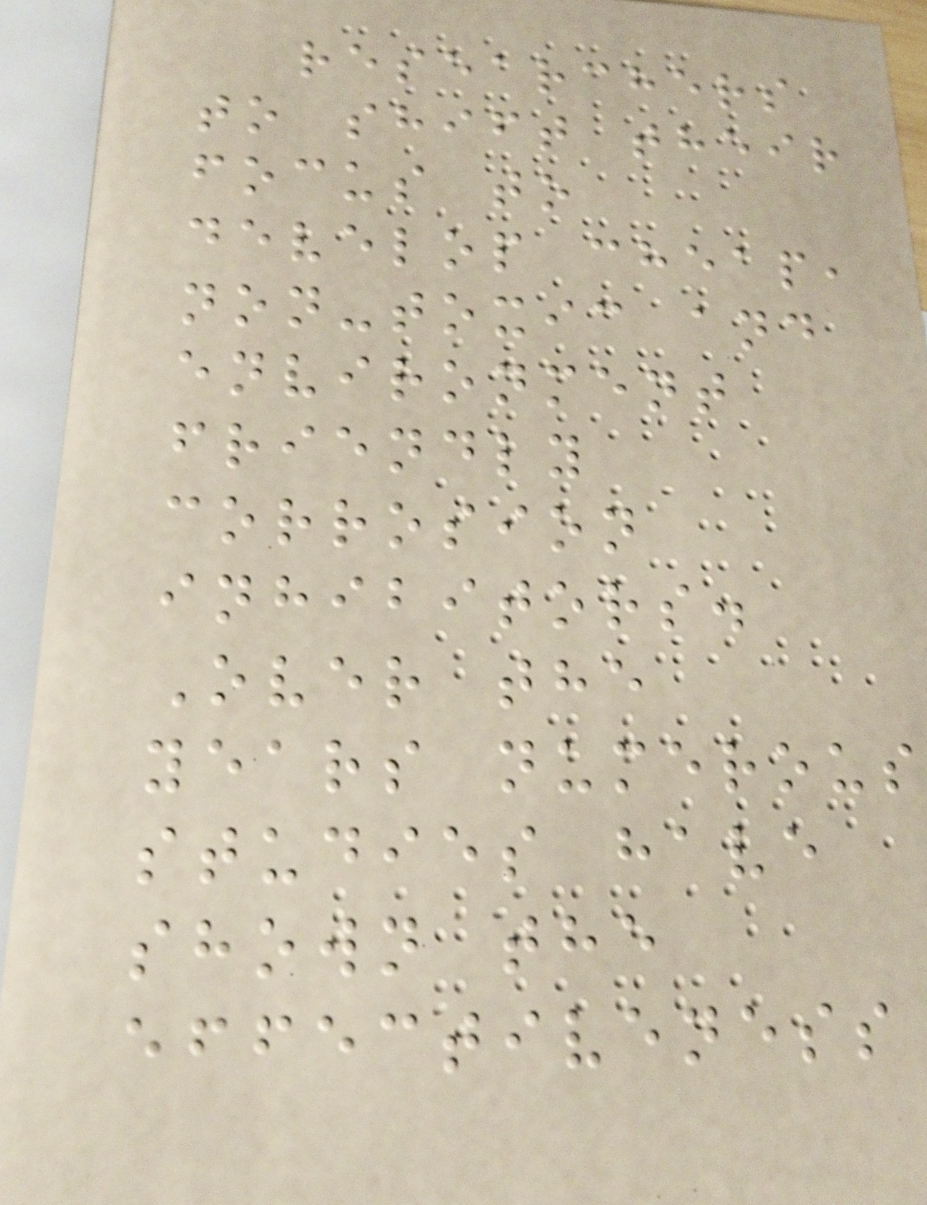researchers
to shift their
focus to
develop cheap,
non-toxic and
environment
friendly
corrosion
inhibitors.
Over the
years numerous
studies have
shown the
effectiveness
